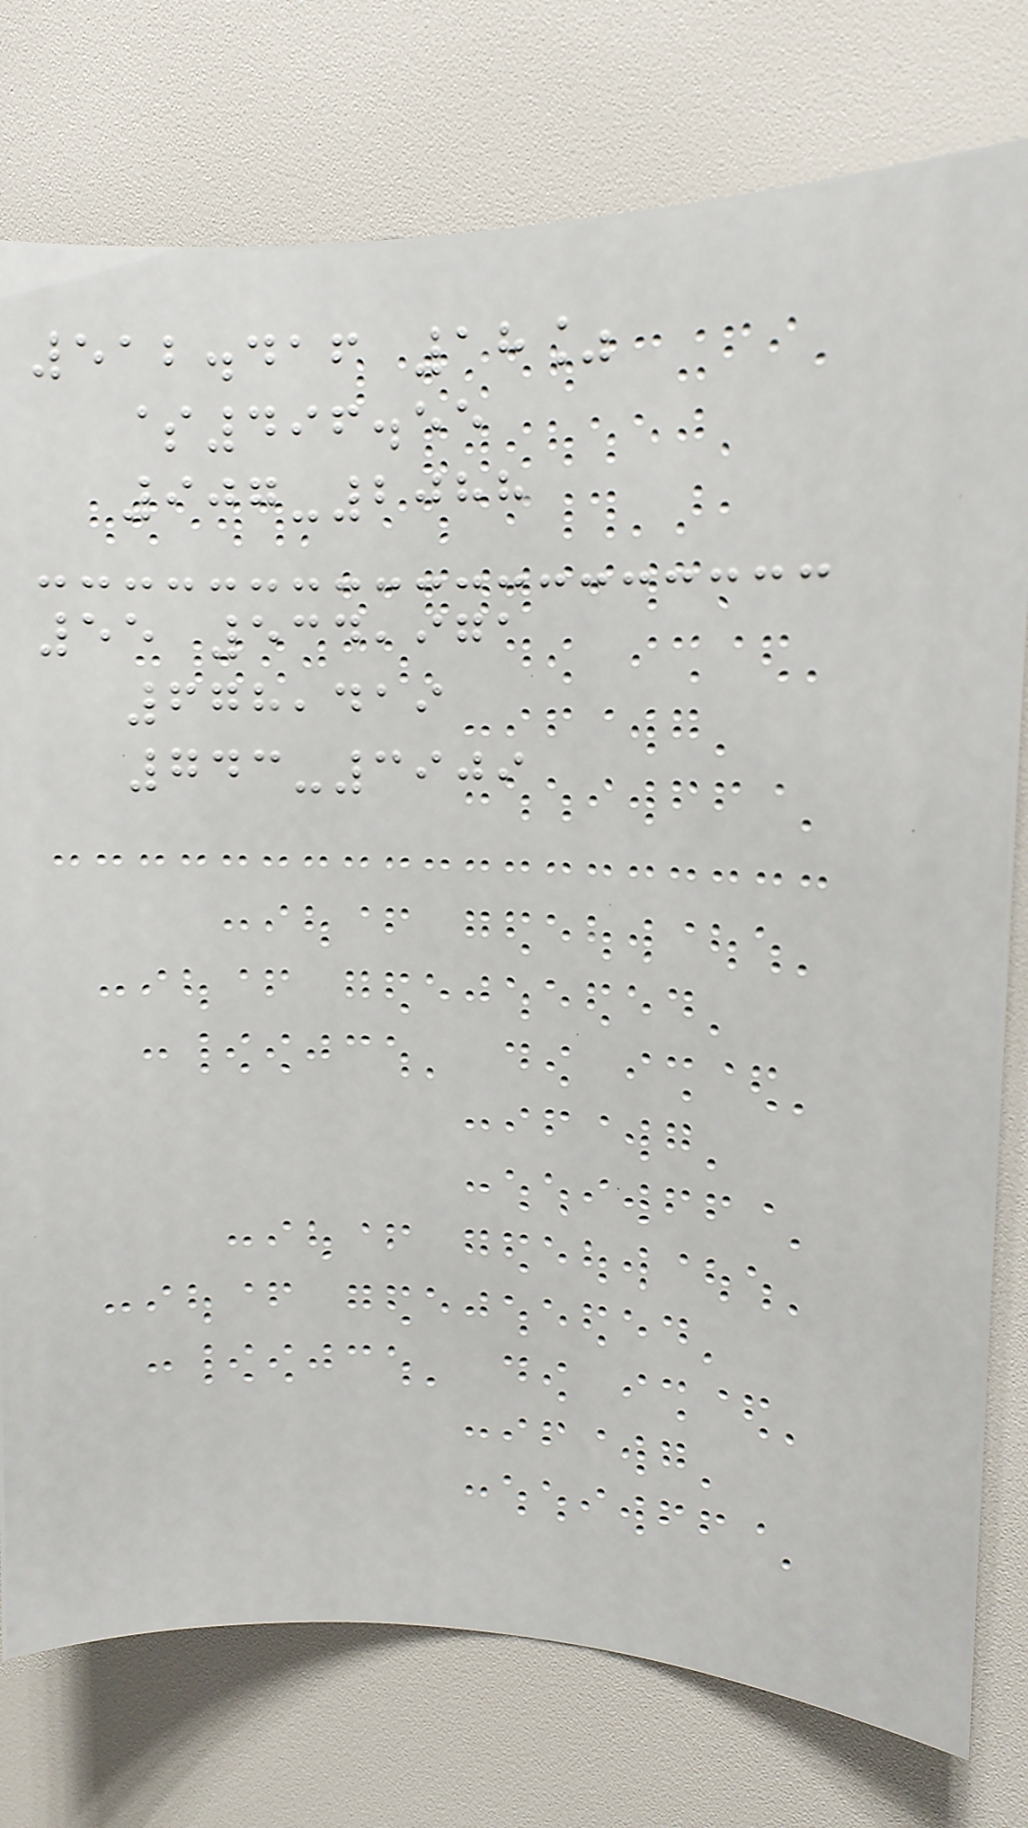512.416 18%
$496.55
907-2088
55 534,971
678,419
743-3909
